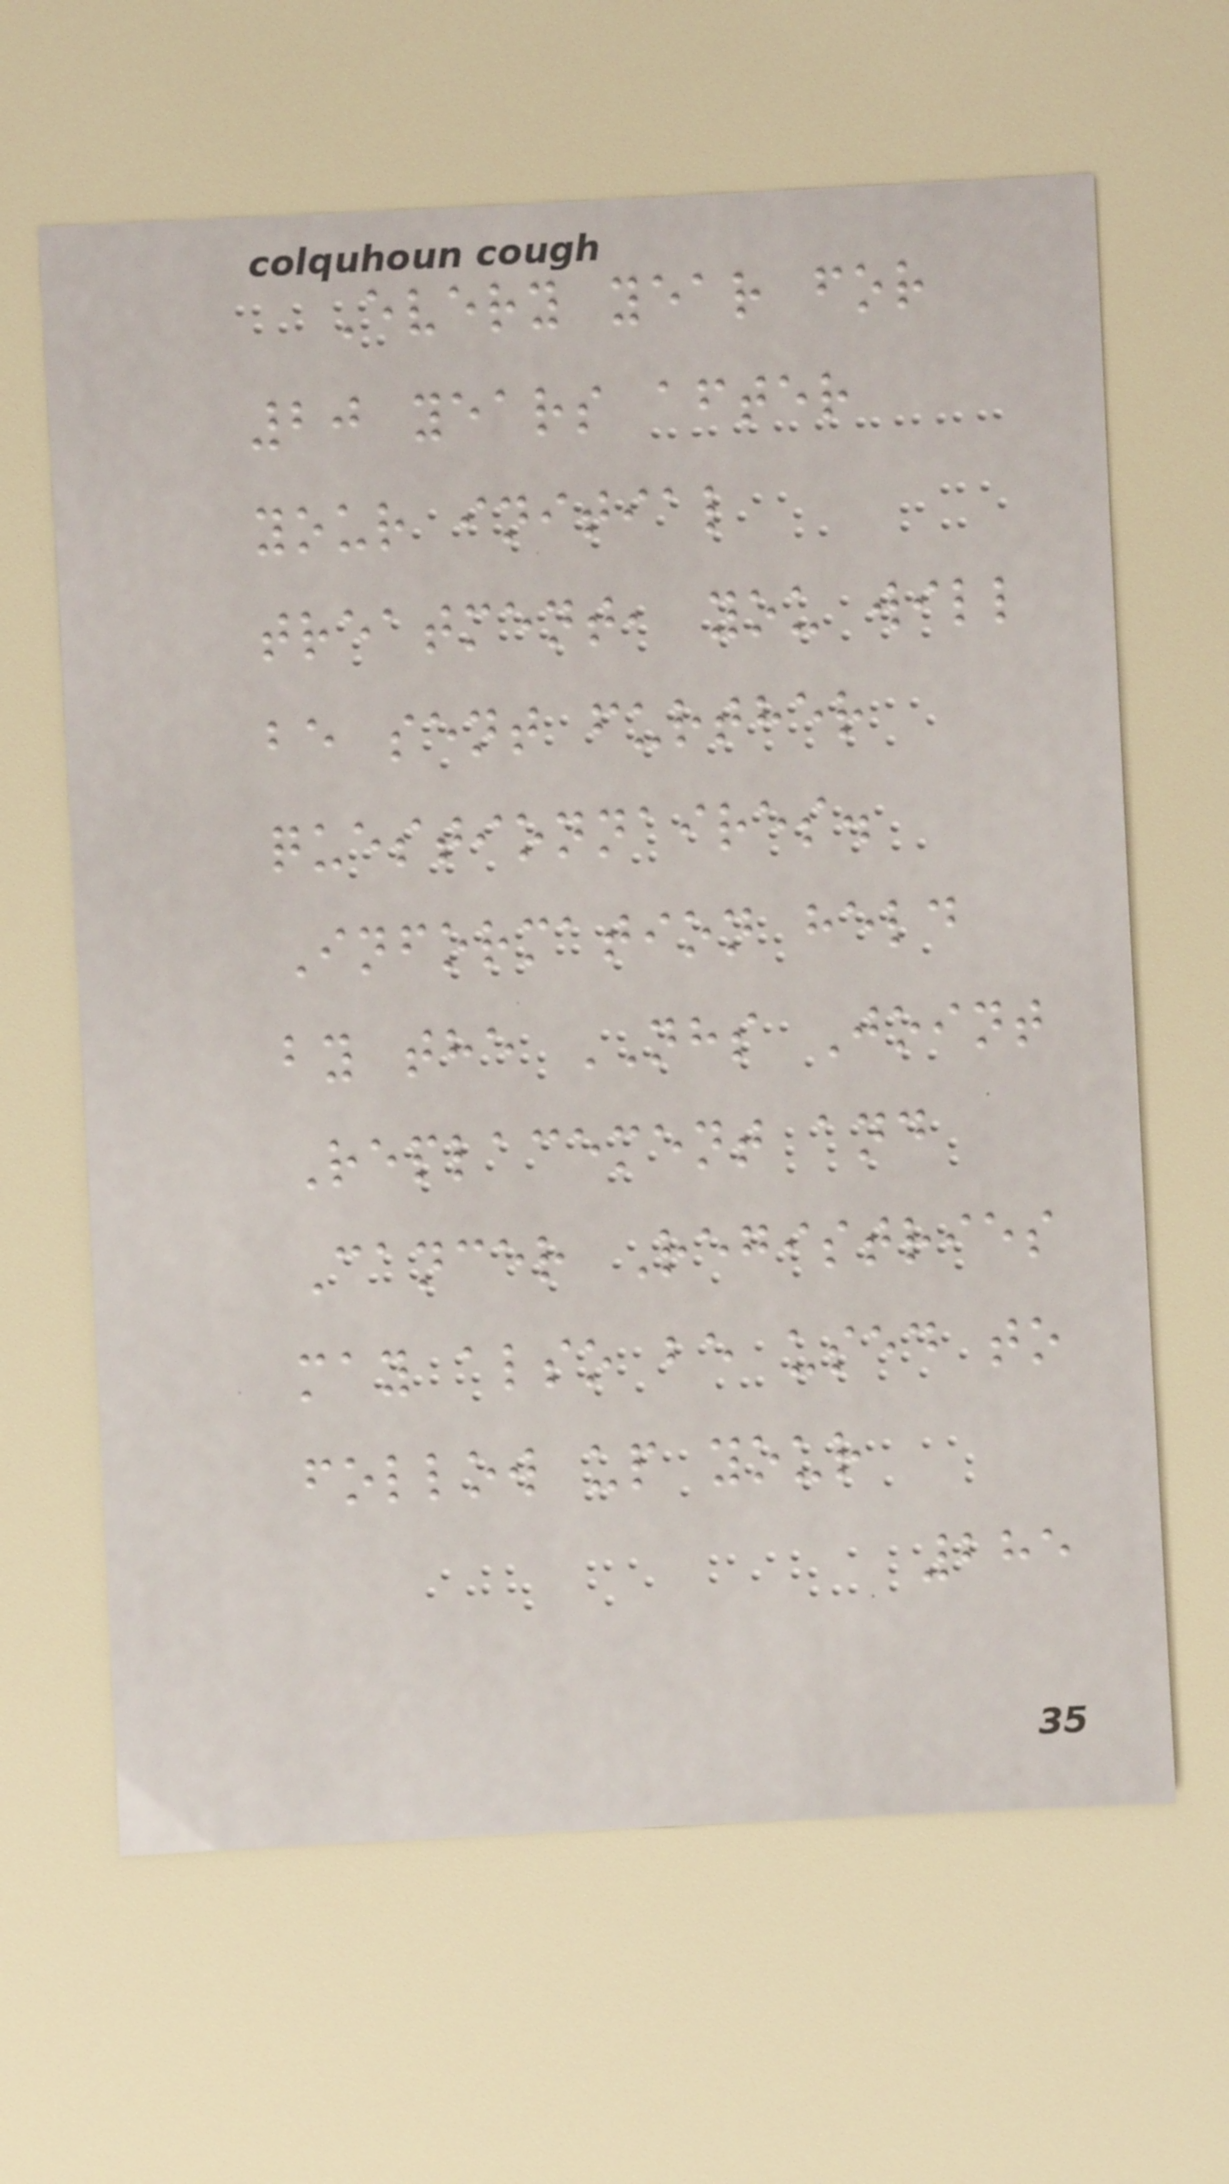Every year for
20 years after
your initial
treatment, you will
be sent further
questionnaires.
Information held
by the NHS Joint
Replacement and
Cancer Registries
may also be used to
follow up your
285
